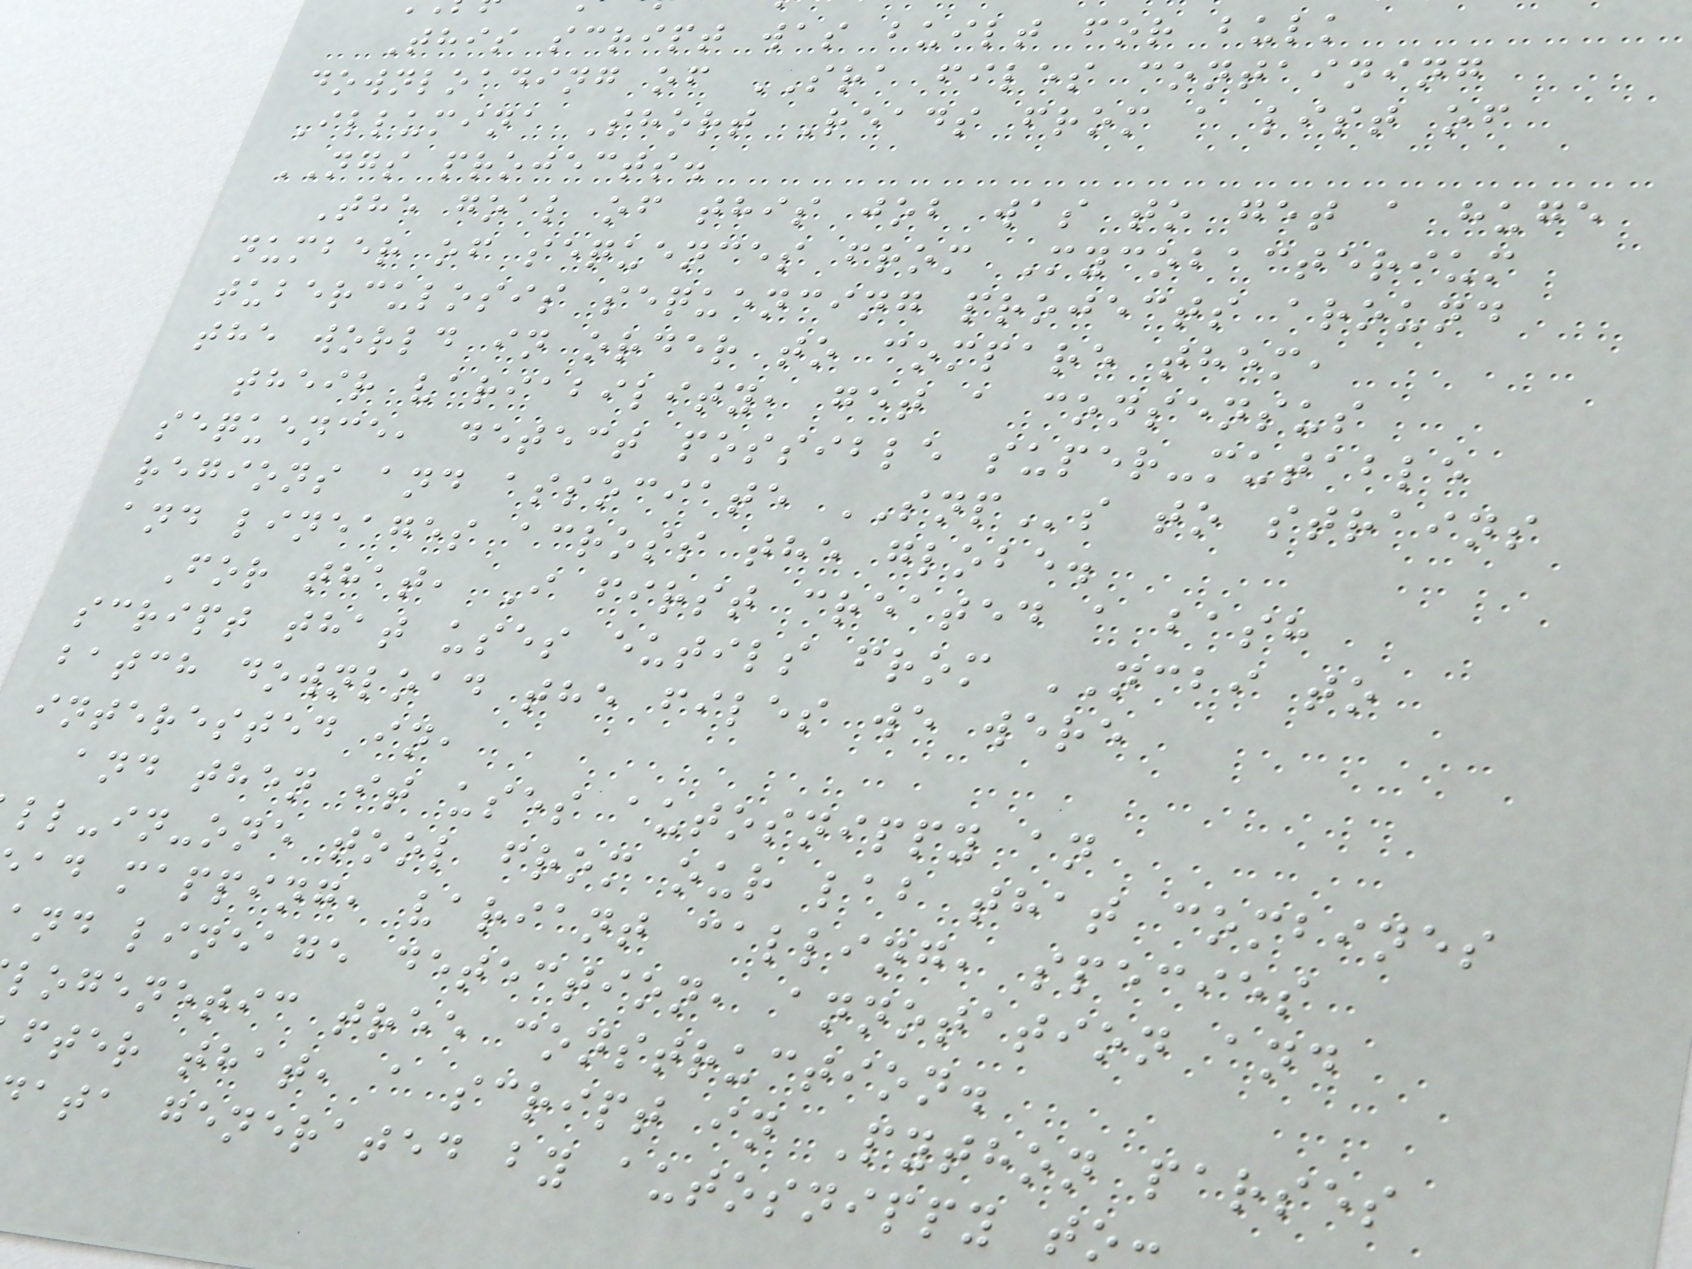This script was built for bulk
downloading of SRA files containing
Illumina Short Reads from a list of
NGS projects.
The goal of this job was to get a huge
number of sequences from Mycobacterium
tuberculosis sequencing projects around
the world in order to compare them,
their variability, get a consensus
sequence, detect possible super-mutable
regions and associate SNPs to strains
and lineages across the globe.
For that, I first created a bash
script that uses eutils from NCBI to
batch download the files we were
interested in,
and then it uses autosnippy an
ll-in-one tool from our lab that combines
ad mapping, variant calling, species
and lineage detection, annotation and
logenetic tree construction.
fter that, a script in Python parses
ata generated by autosnippy to
